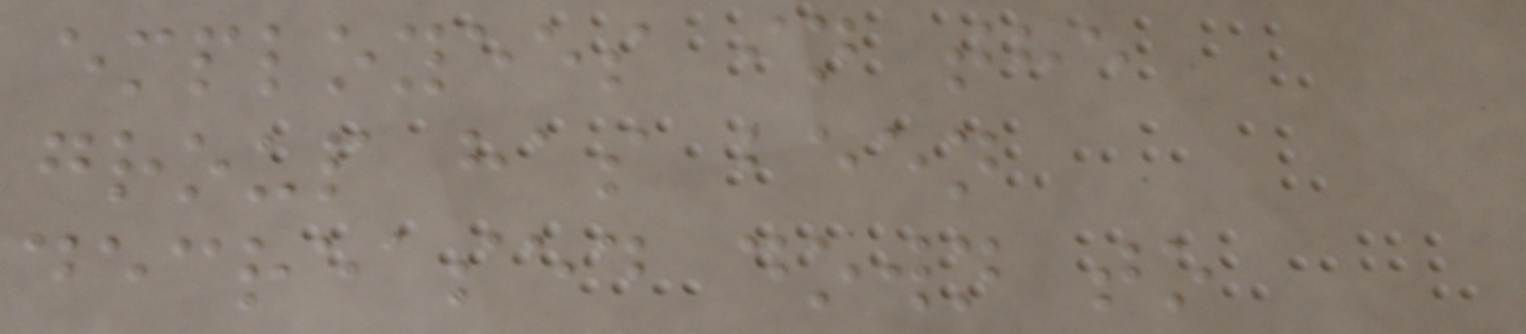employees in the
group has been
decreased down to
